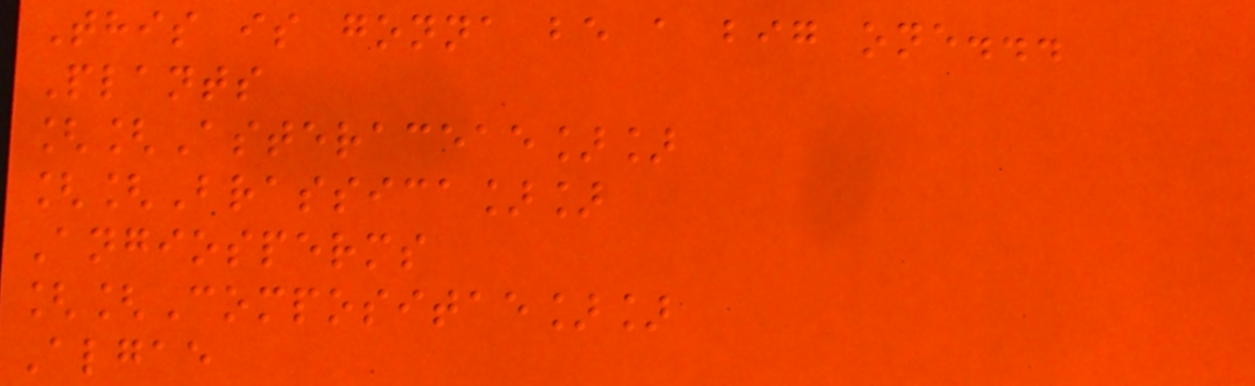This is gonna be a big one...
Plants
[[Asteraceae]]
[[Brassica]]
Angiosperms
[[Compositae]]
Algae
